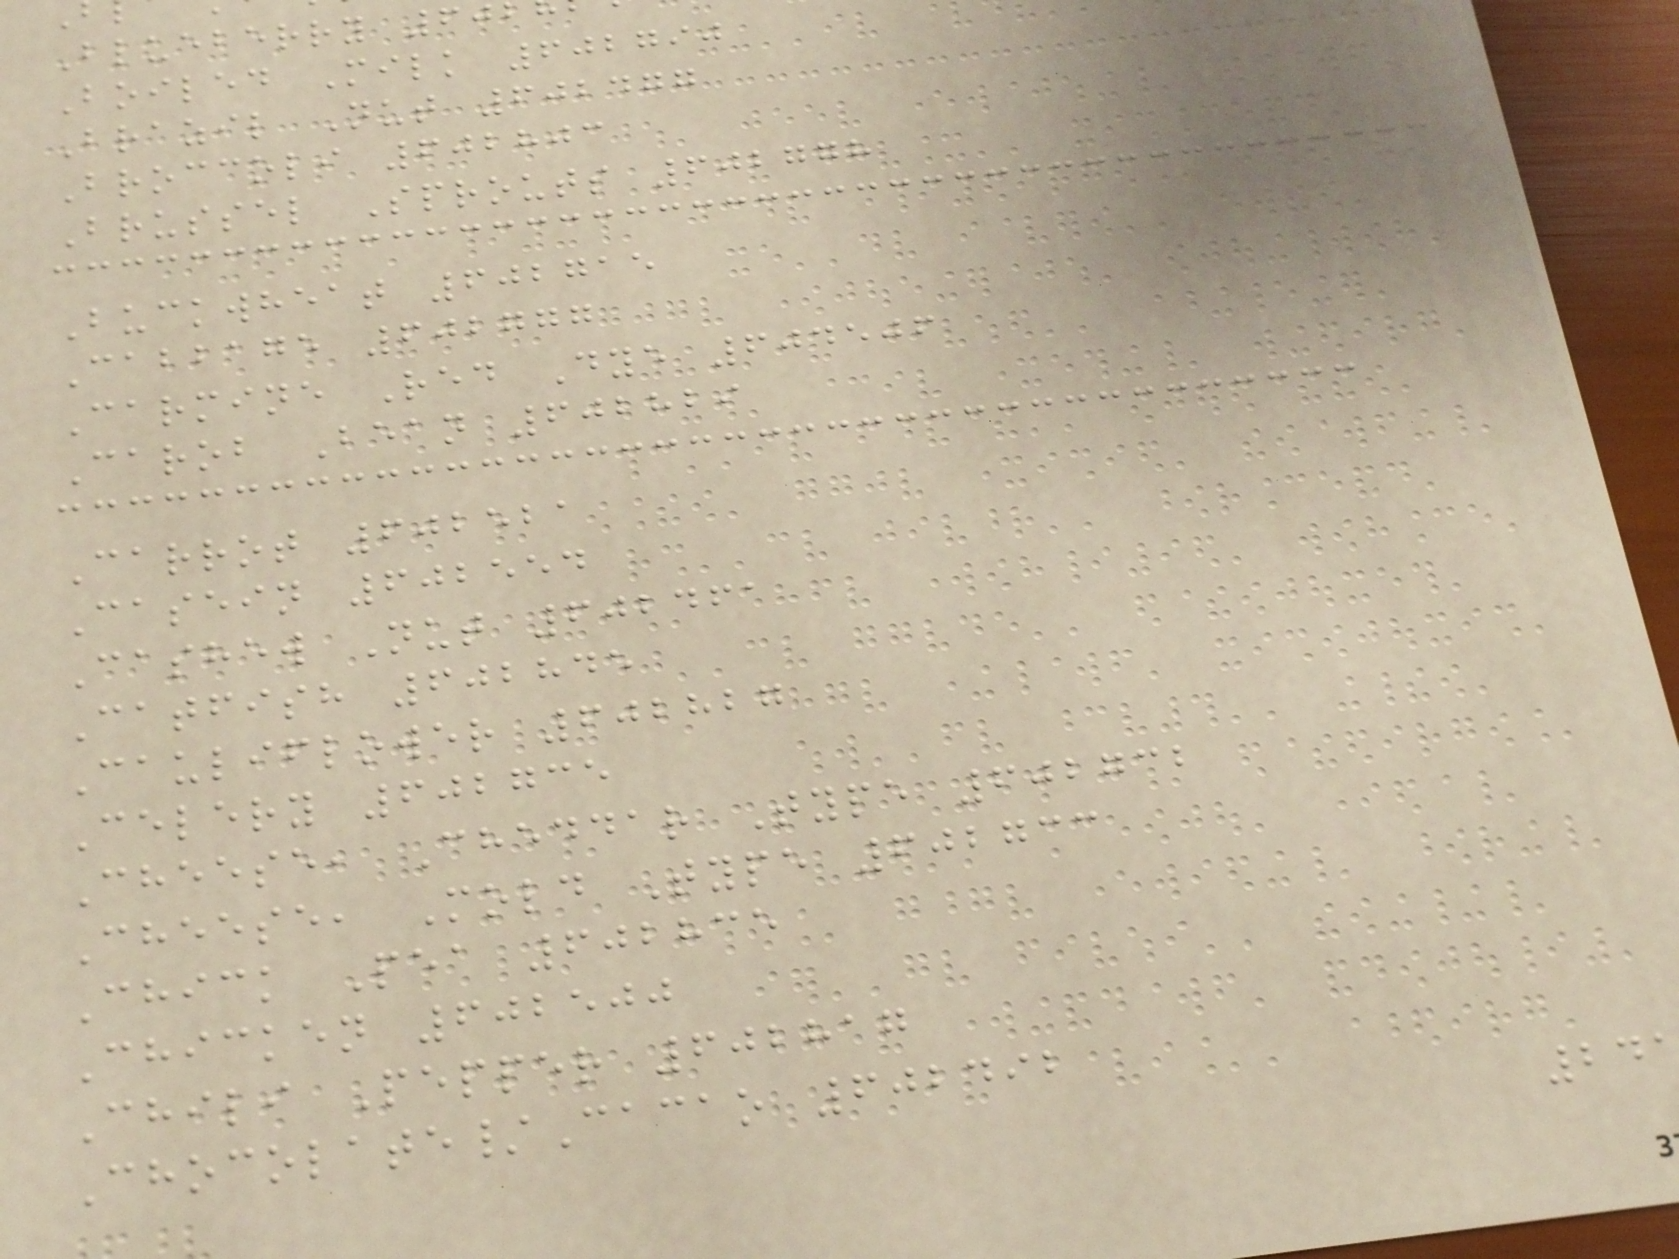Blueberry 60
Boiled Milk 602790
Brazil Nut 602477
Broccoli 602803
Brussel Sprouts 602778
Buckwheat 602715
Cabbage 602777
Carmine Red Dye 604506
Carob Bean 602829
Carrot 602521
Casein 602554
Cashew Nut 602461
Catfish 602845
Cauliflower 602827
Celery 602735
Cheese, Cheddar Type 602732
Cheese, Mold Type 602733
Chick Pea 602835
Chicken 602500
Chili Pepper 602817
Chocolate/Cacao 602492
